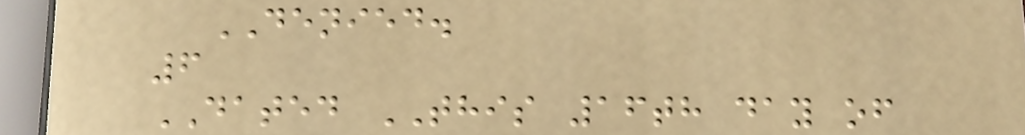DENIED.
6
DATED THIS 16th day of
